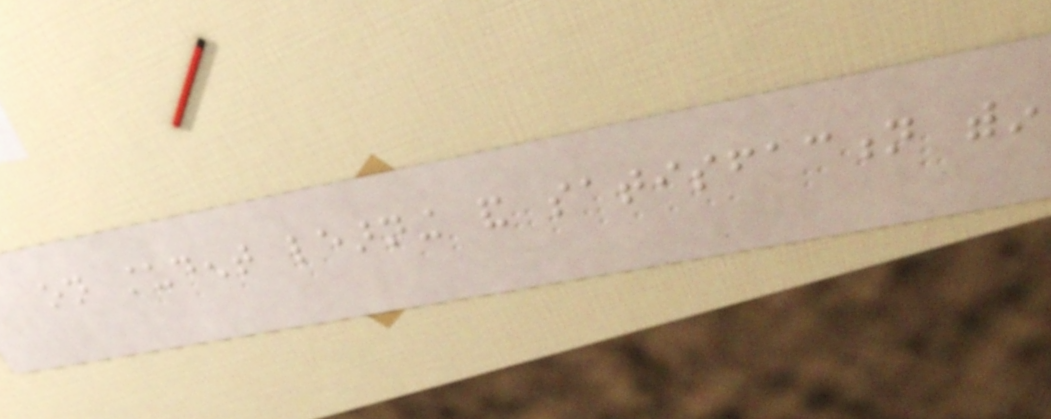on student learning and satisfaction within
